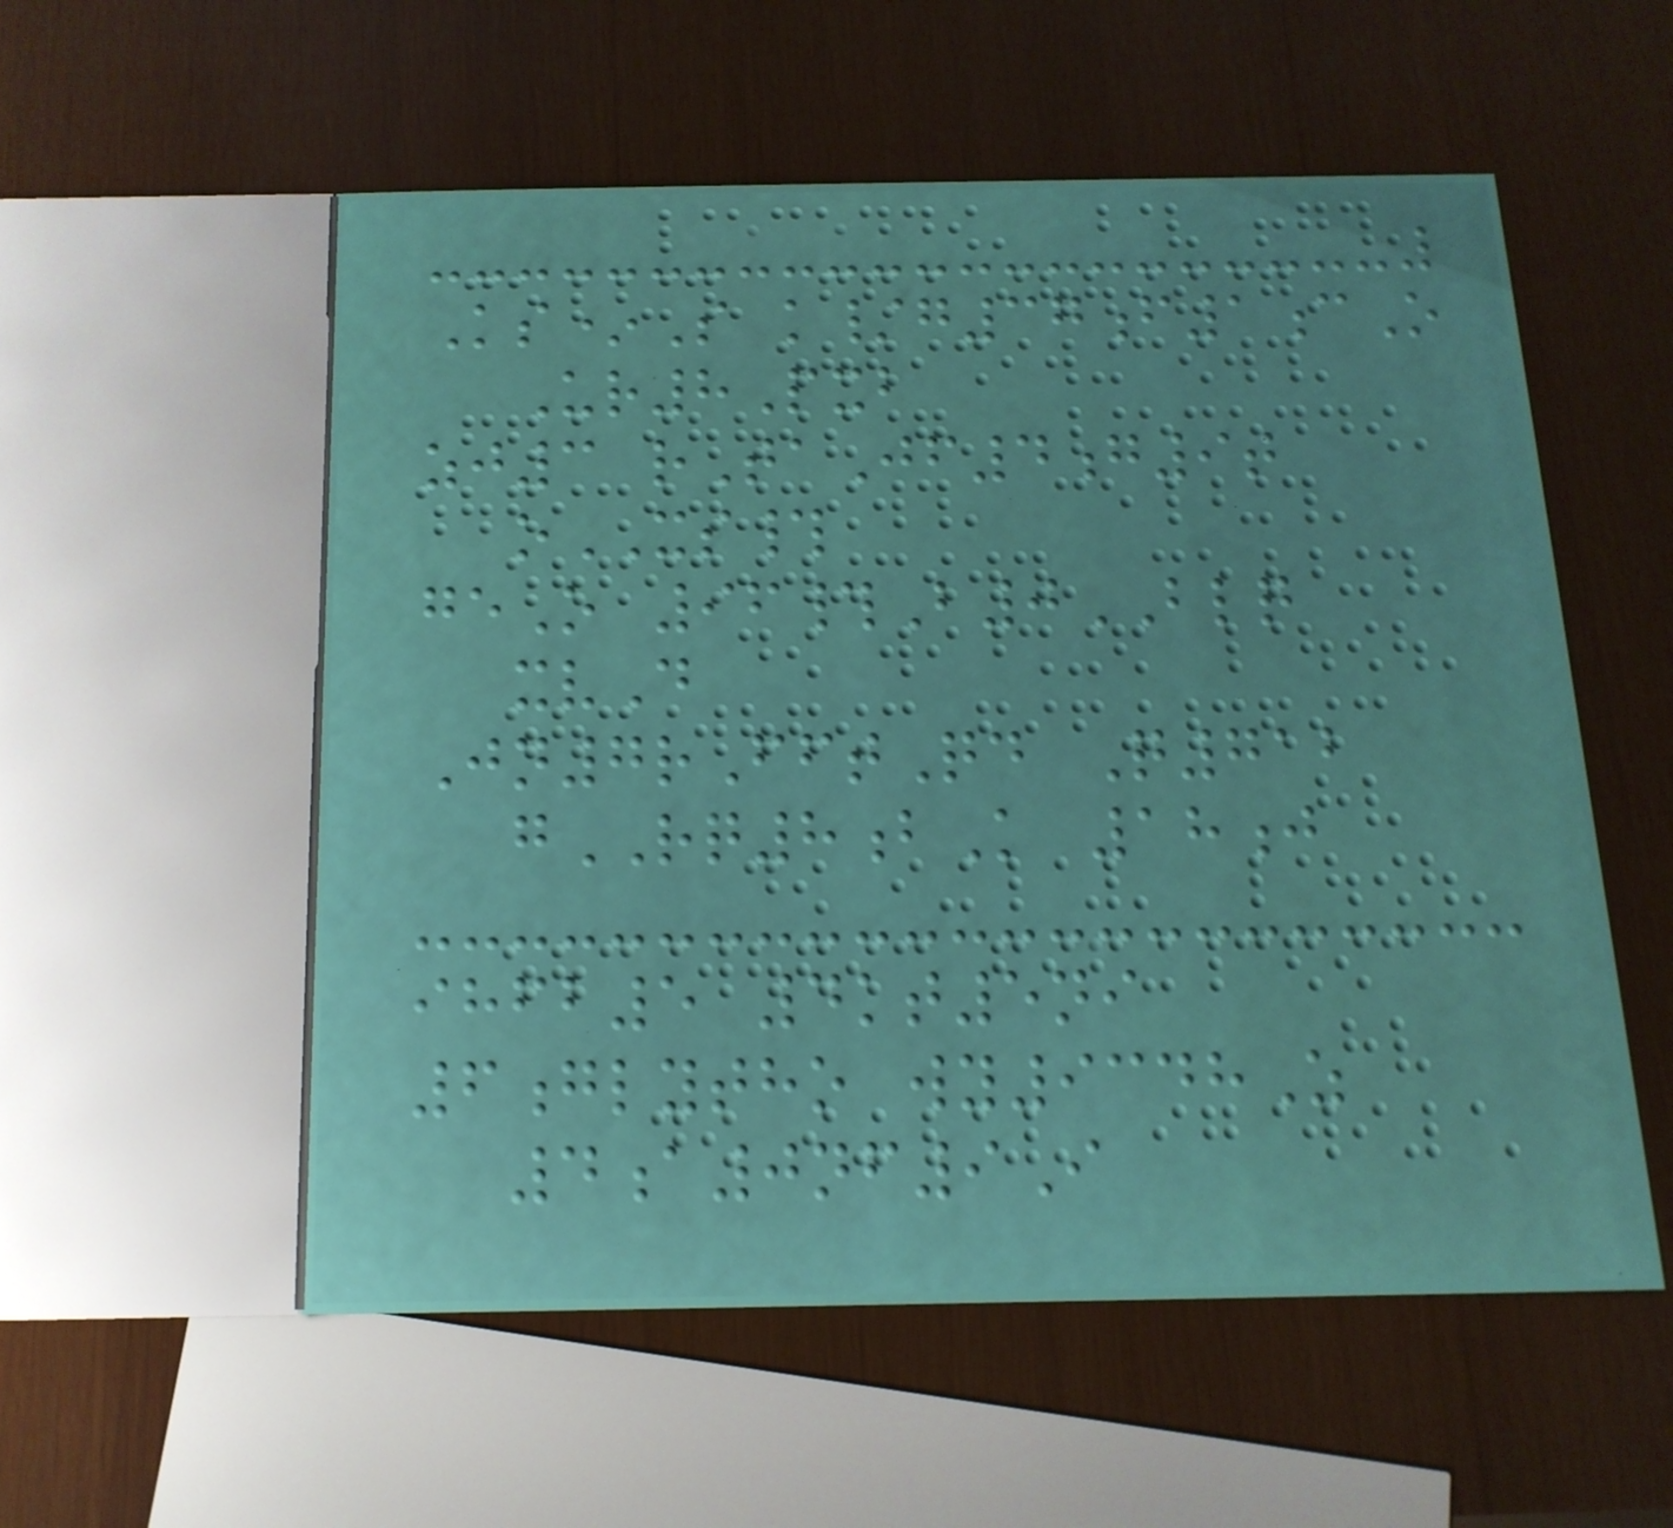Ks*S k/g37f1cO
Ur8Pxb
zj3 rTaJf4g9t
oXS#
geO 96#B0BLQ
xvD
Jn7rFftQd Q712
gRQ8bK 18j
ihfb5 4kt5ni
6glytho wy9348Z
4a0nf9I
